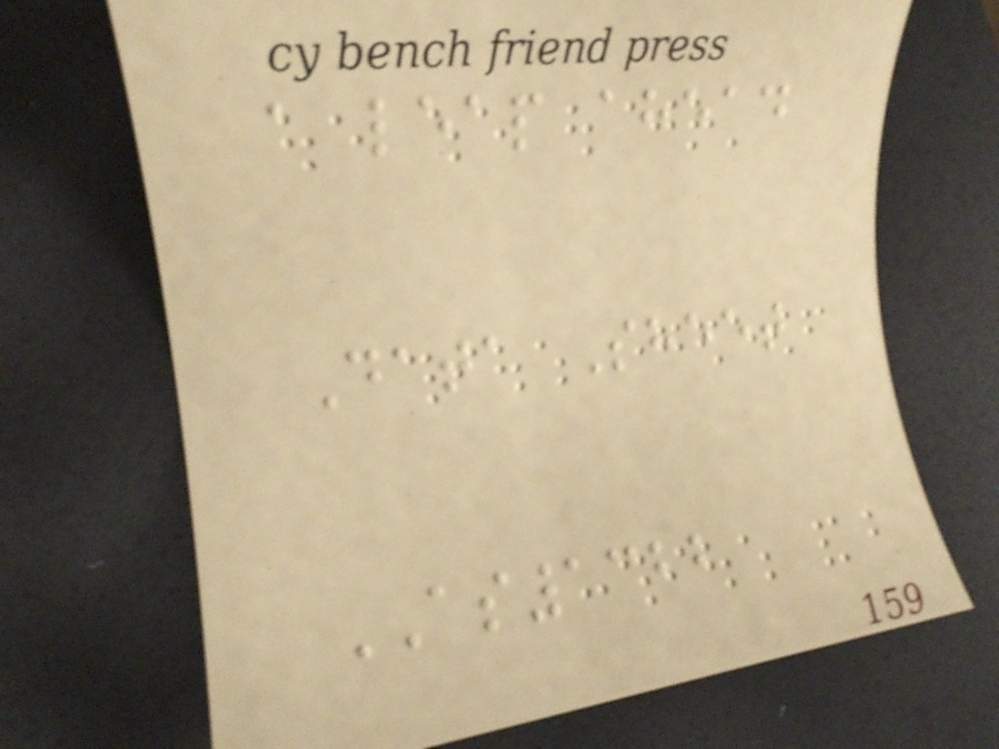a leap ahead
Data Sheet
AS1322
